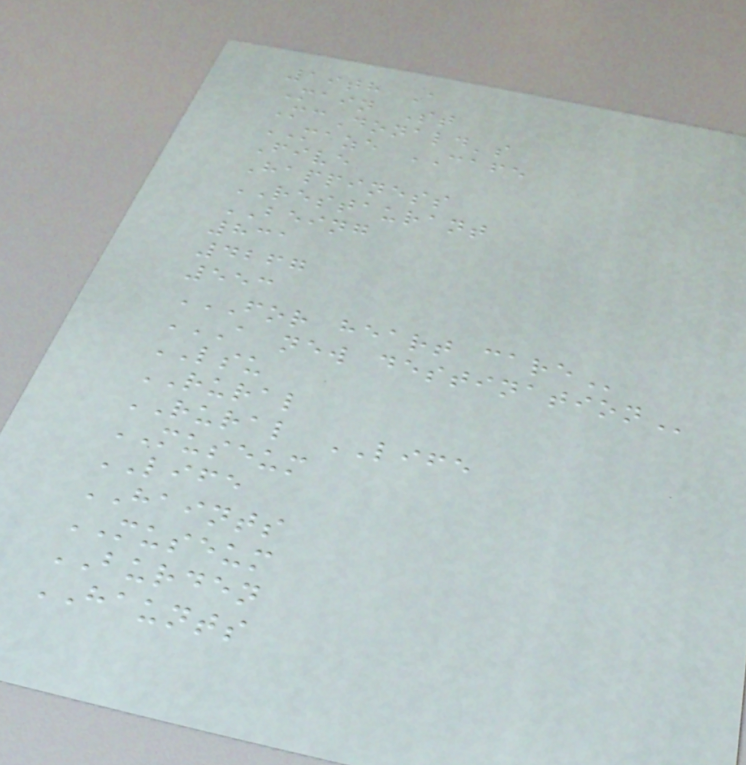19th A
Main St
McDonald's
MAZE CAFE
Five
Happiness
RESTAURANT
BEING
831
4267
553
FOR HEART CARE
A NEW DESTINATION
LSU
RURAL
RURAL LIFE
MUSEUM
LIFE
HAINTS
MUSEUM
BURDEN
HAUNTS
